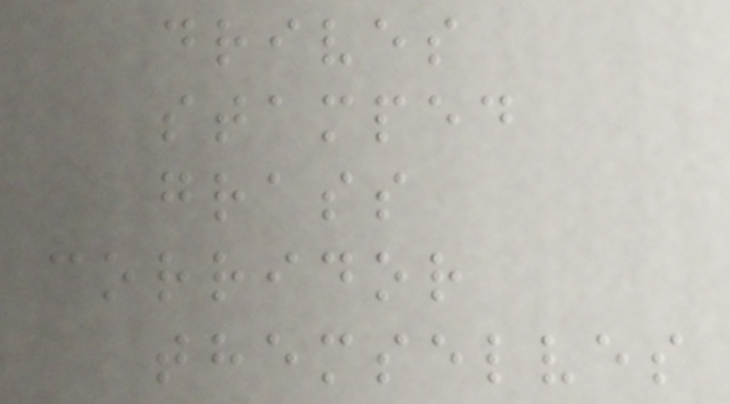drives
stamped
grass
corridor
themselves
